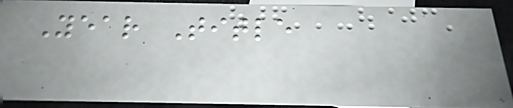Year Title
